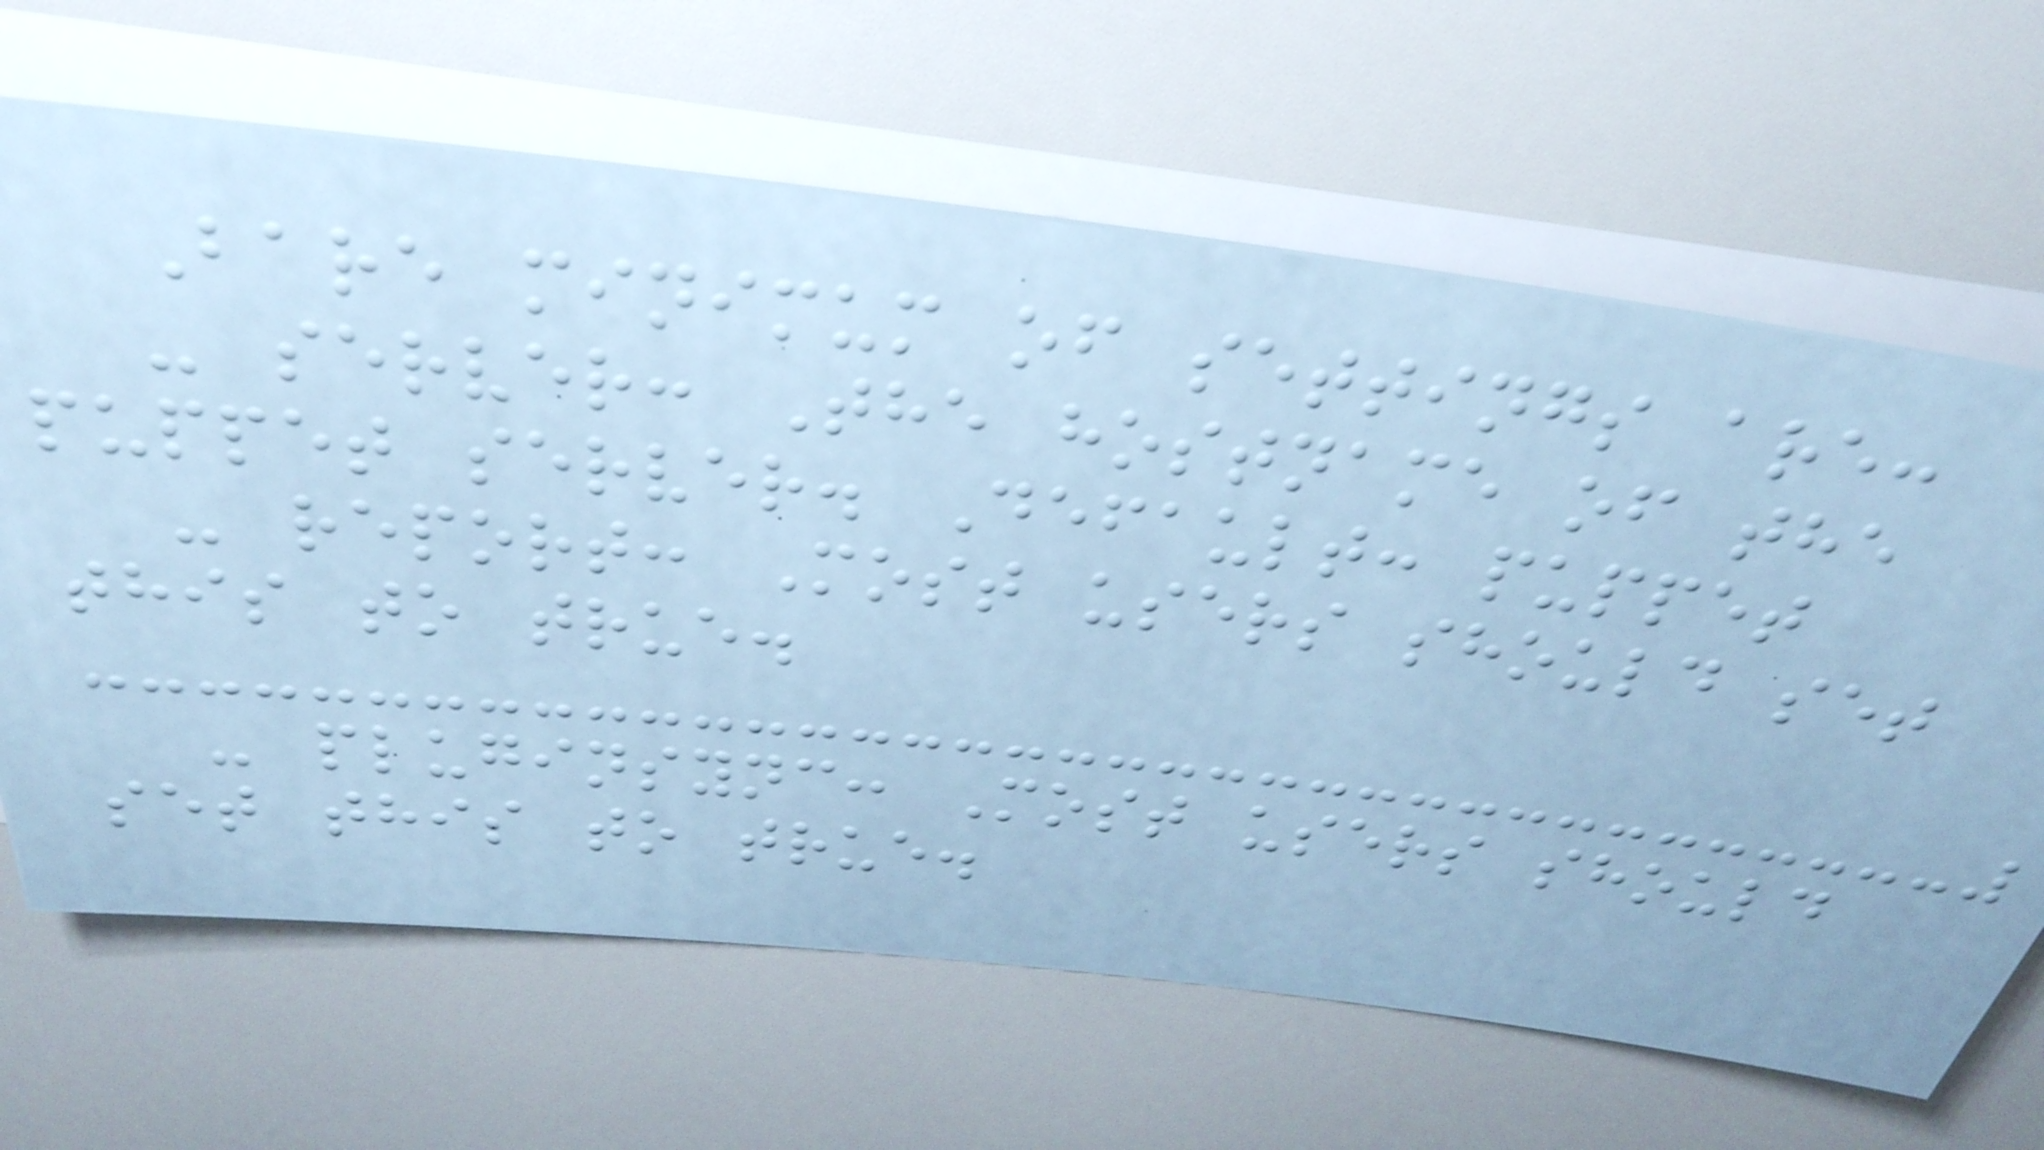Bare minimum of settings are:
- server: The hostname of the
puppet server. Default: puppet
- report: Most users should set
this to true.
- pluginsync: Most users should
set this to true.
